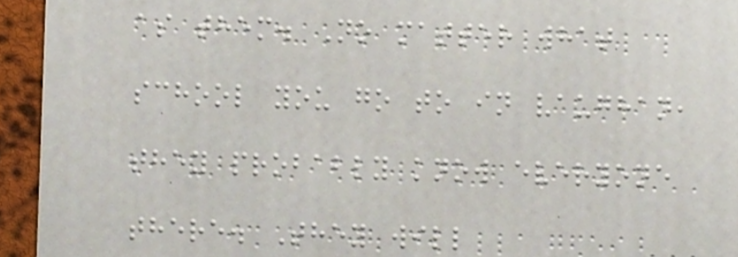as them. No matter what
school you go to in vaughan,
they probably know everyone
there. They will
